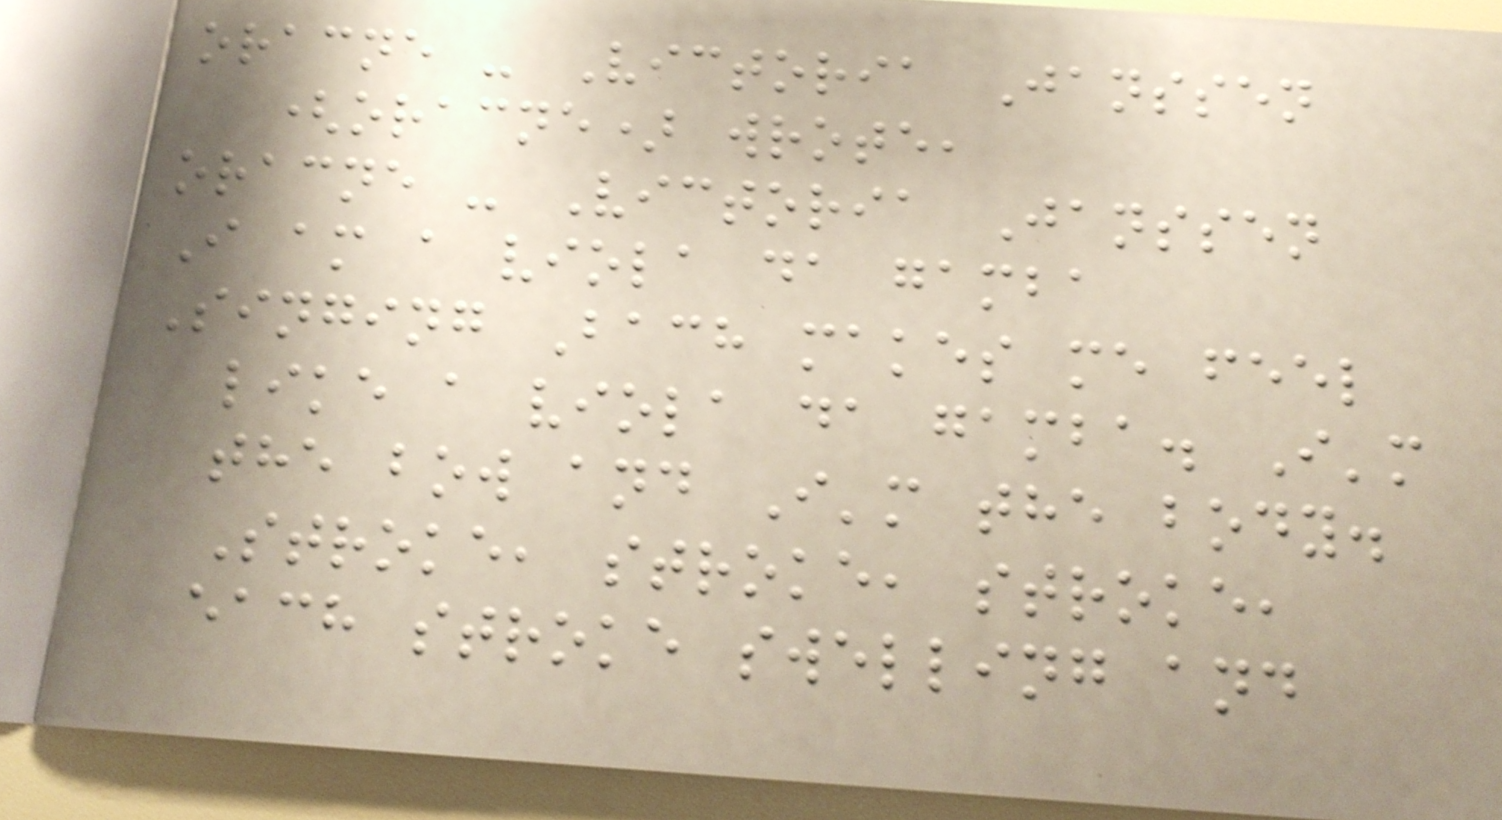oracne - Victoria Janssen
(oracne) wrote,
oracne - Victoria Janssen
I am a viola da gamba
Singing Bach makes me feel
like a viola da gamba. I'm
the bow and I'm the body.
Stroke, stroke, stroke,
each stroke swelling and
